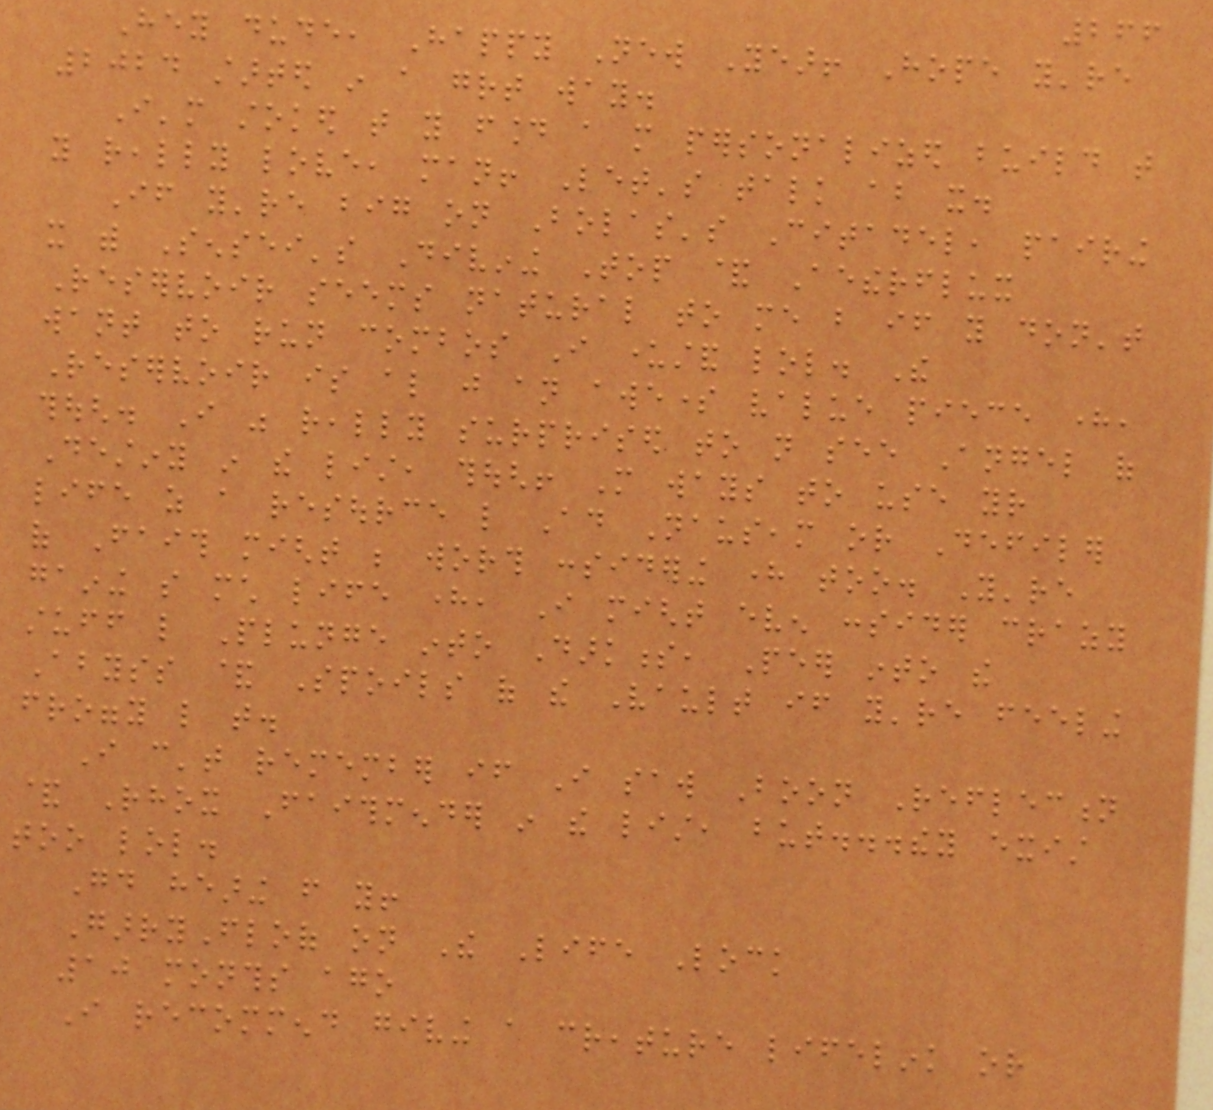266
Hey dude, Happy New Year! Hope you're
2024 started in a great way.
I'm stoked that you found a more personalized build that
you really love, man! Let's talk about it.
If you're big on Bolas's Citadel, pairing
it with Sensei's Divining Top & Aetherflux
Reservoir seems natural to me but if you don't
want to run combos I understand lol. The
Reservoir is also just an awesome value piece here,
though. I was really surprised to not see Angel of
Destiny in the list, though! More ways to use your
life as a resource like Ad Nauseam or Defiler
of Faith might be worth considering here too. You're
gaining so much life here, I might even consider crazy
stuff like Plunge into Darkness, Peer into the
Abyss & Spoils of the Vault if you're feeling
froggy like that.
I can't remember if I saw Boon Reflection
& Rhox Faithmender in the list, but...they exist
too lol.
Good hearing from you!
GarryFloof on The Life Lock
10 months ago
I recommend giving a creature lifelink or
